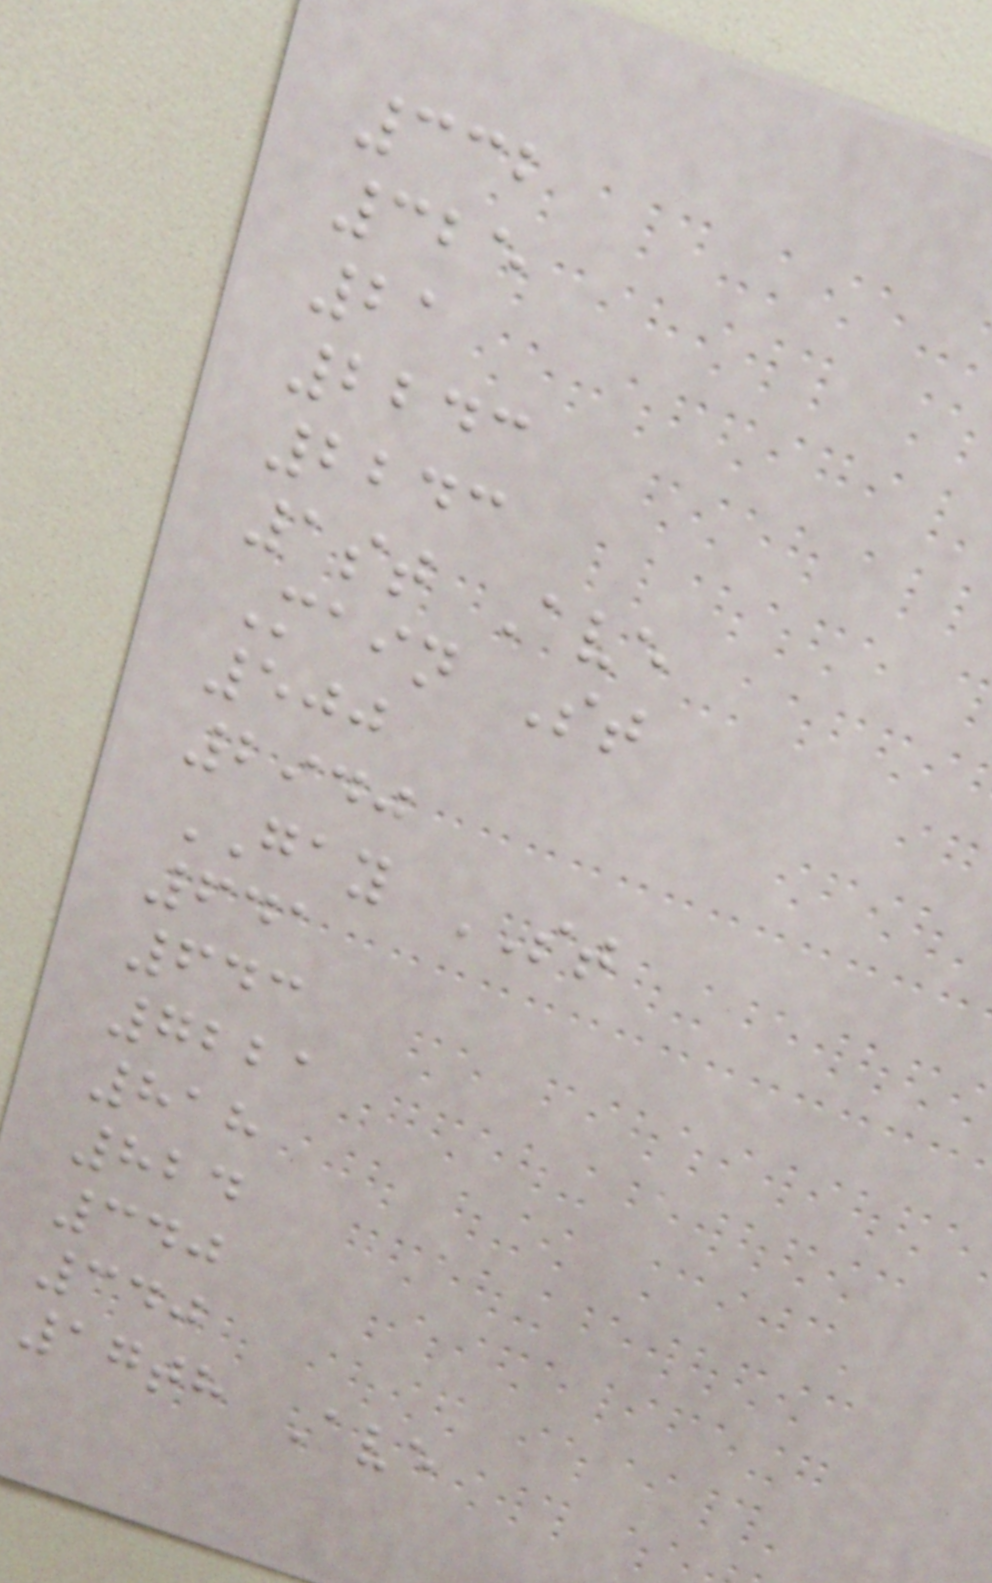332
325
21
2243
2243
1st Ave
Main St
500
2940
GAY ST
641
643
7221
818
824
340
340
17th Ave
